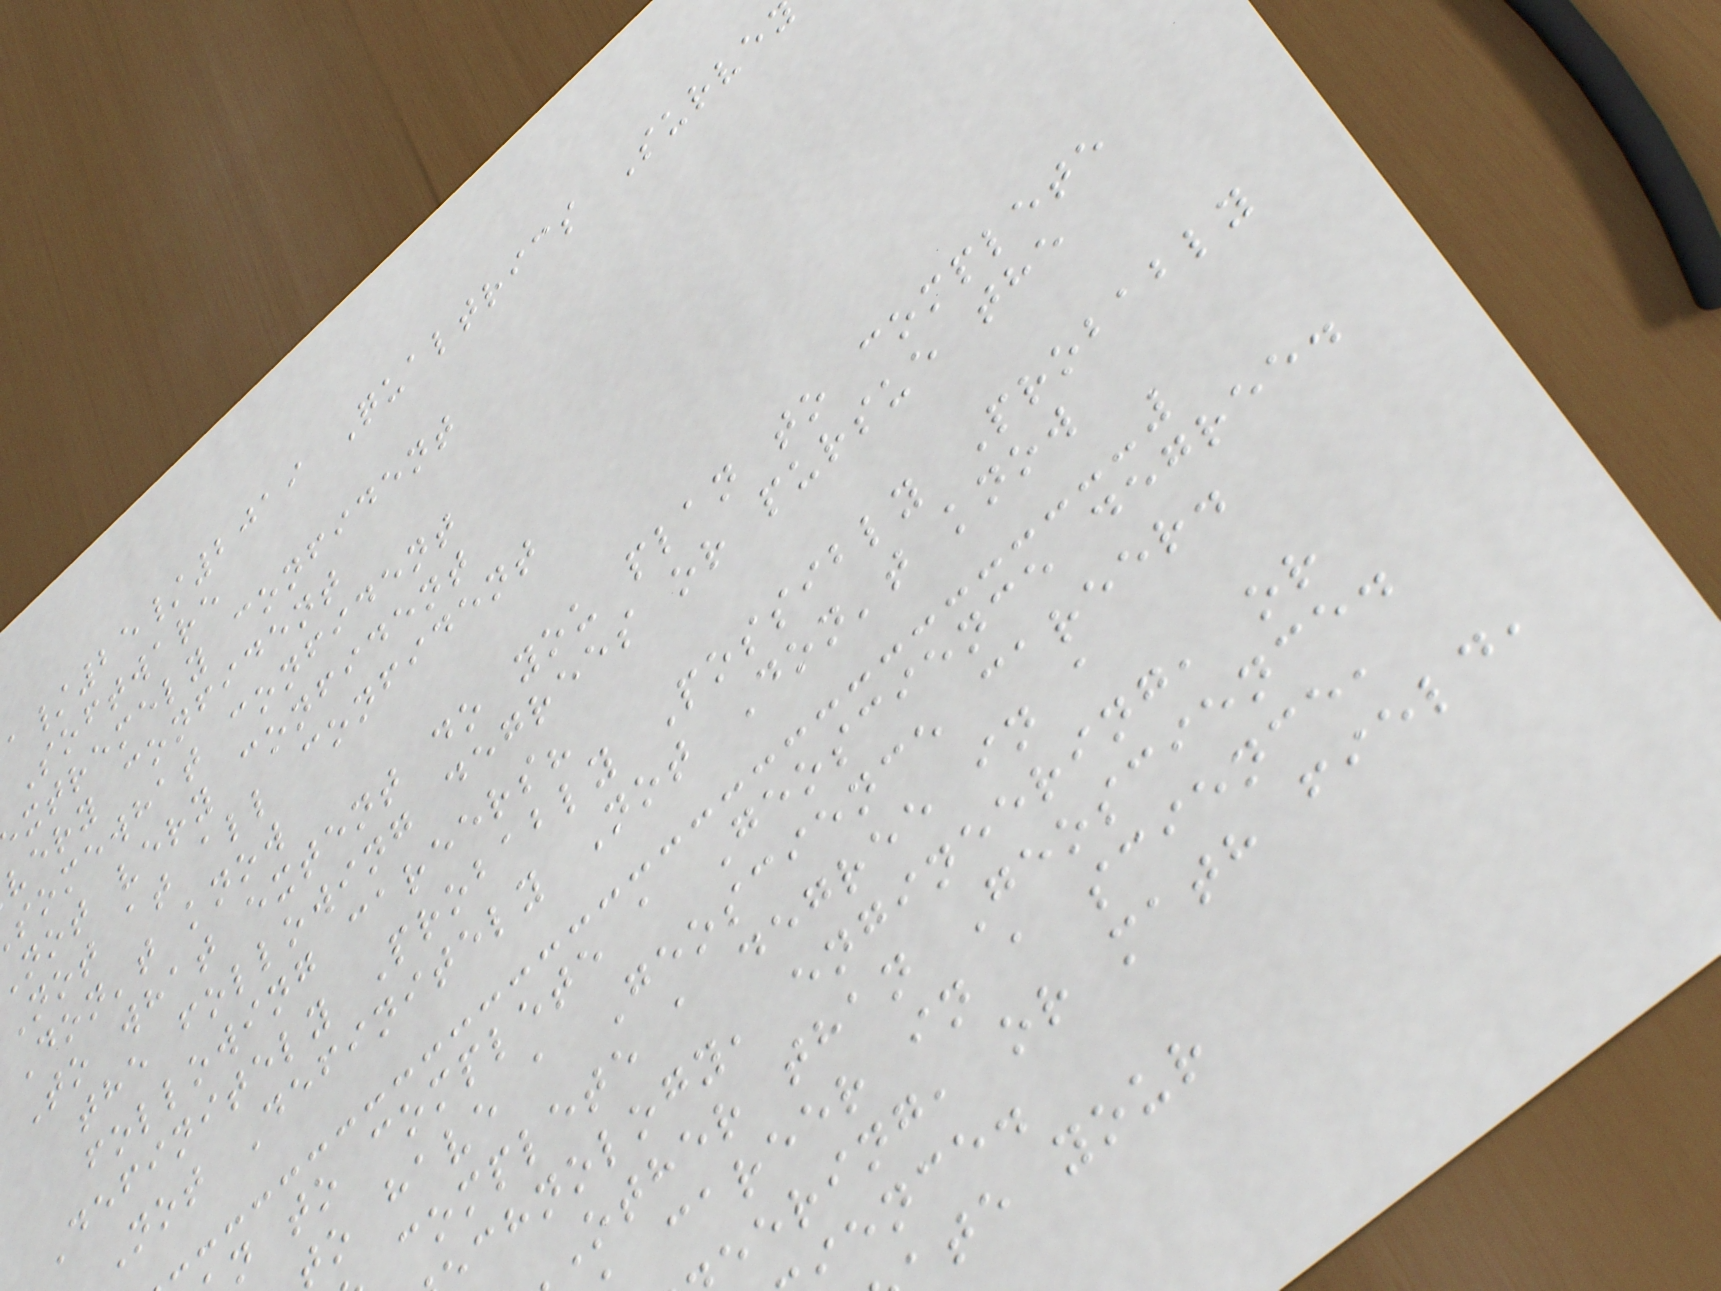/25/2019 Qualtrics Surve
Software
xtremely confident
very confident
somewhat confident
not very confident
Not at all confident
Don't know
To what extent do you plan to complete
the following degrees or pursue the
following careers?
Definitely Probably Possibly Probably
Not Definitely Not Don't know
n to complete a Geoscience degree.
to have a Geoscience career.
complete a degree in a
chnology, engineering, or
other than Geoscience.
career in a science,
eering, or math field,
